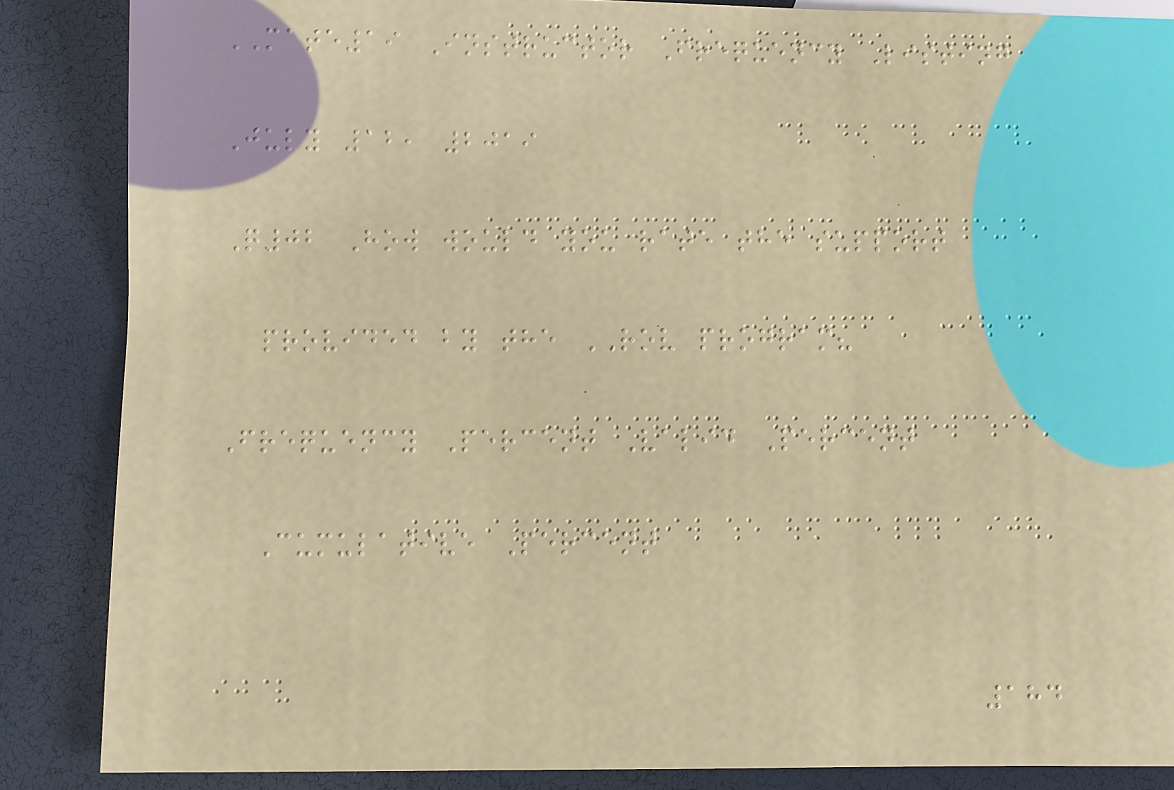MATE19 Instructor Frequency Listing
July 12, 2019
Q02 How would you rate the support
provided by the ROV program?
Frequency Percent Valid Percent
Cumulative Percent
184
